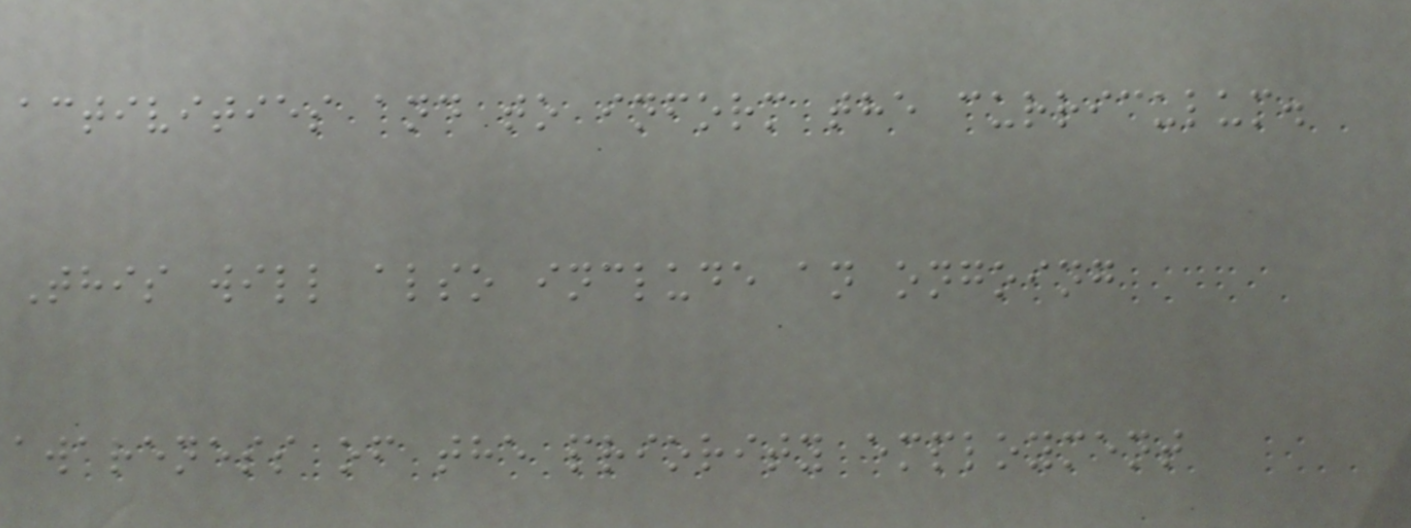activities and to inform the curriculum.
This will also include an ongoing
awareness of the priority employment
